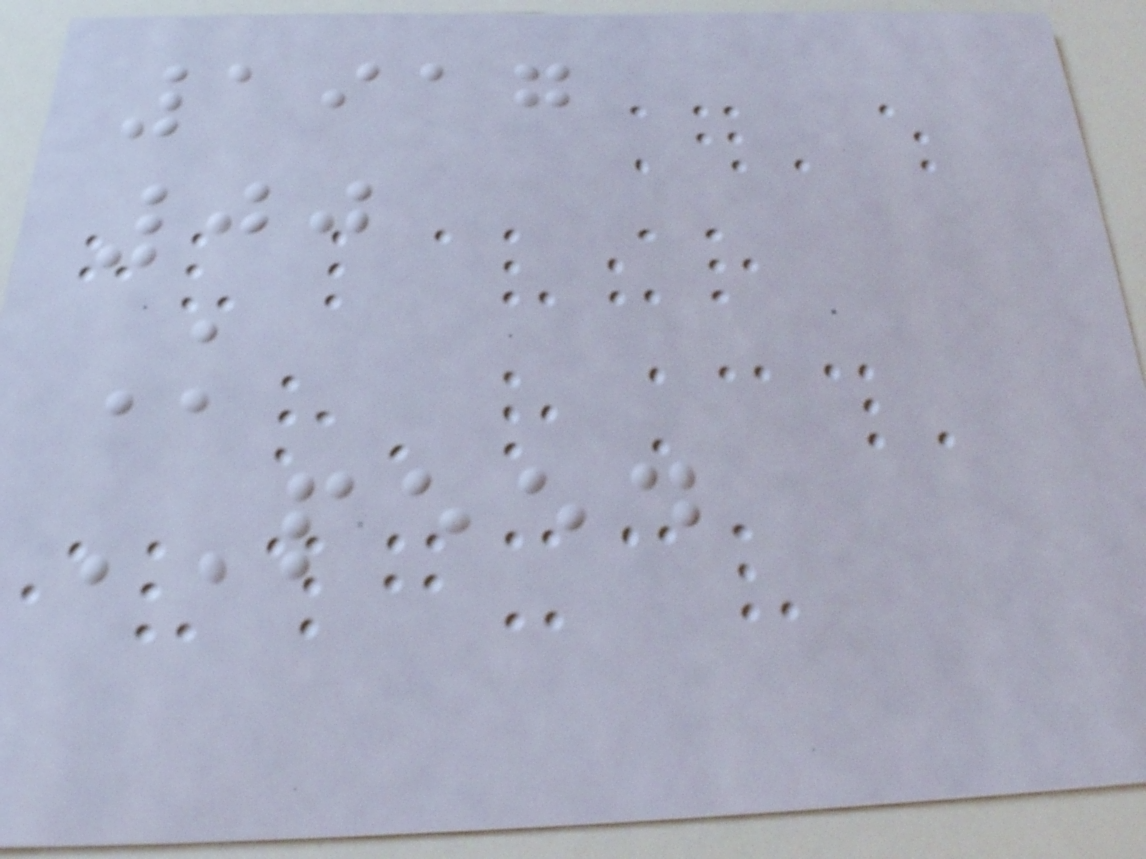1917
00
K
PEED
